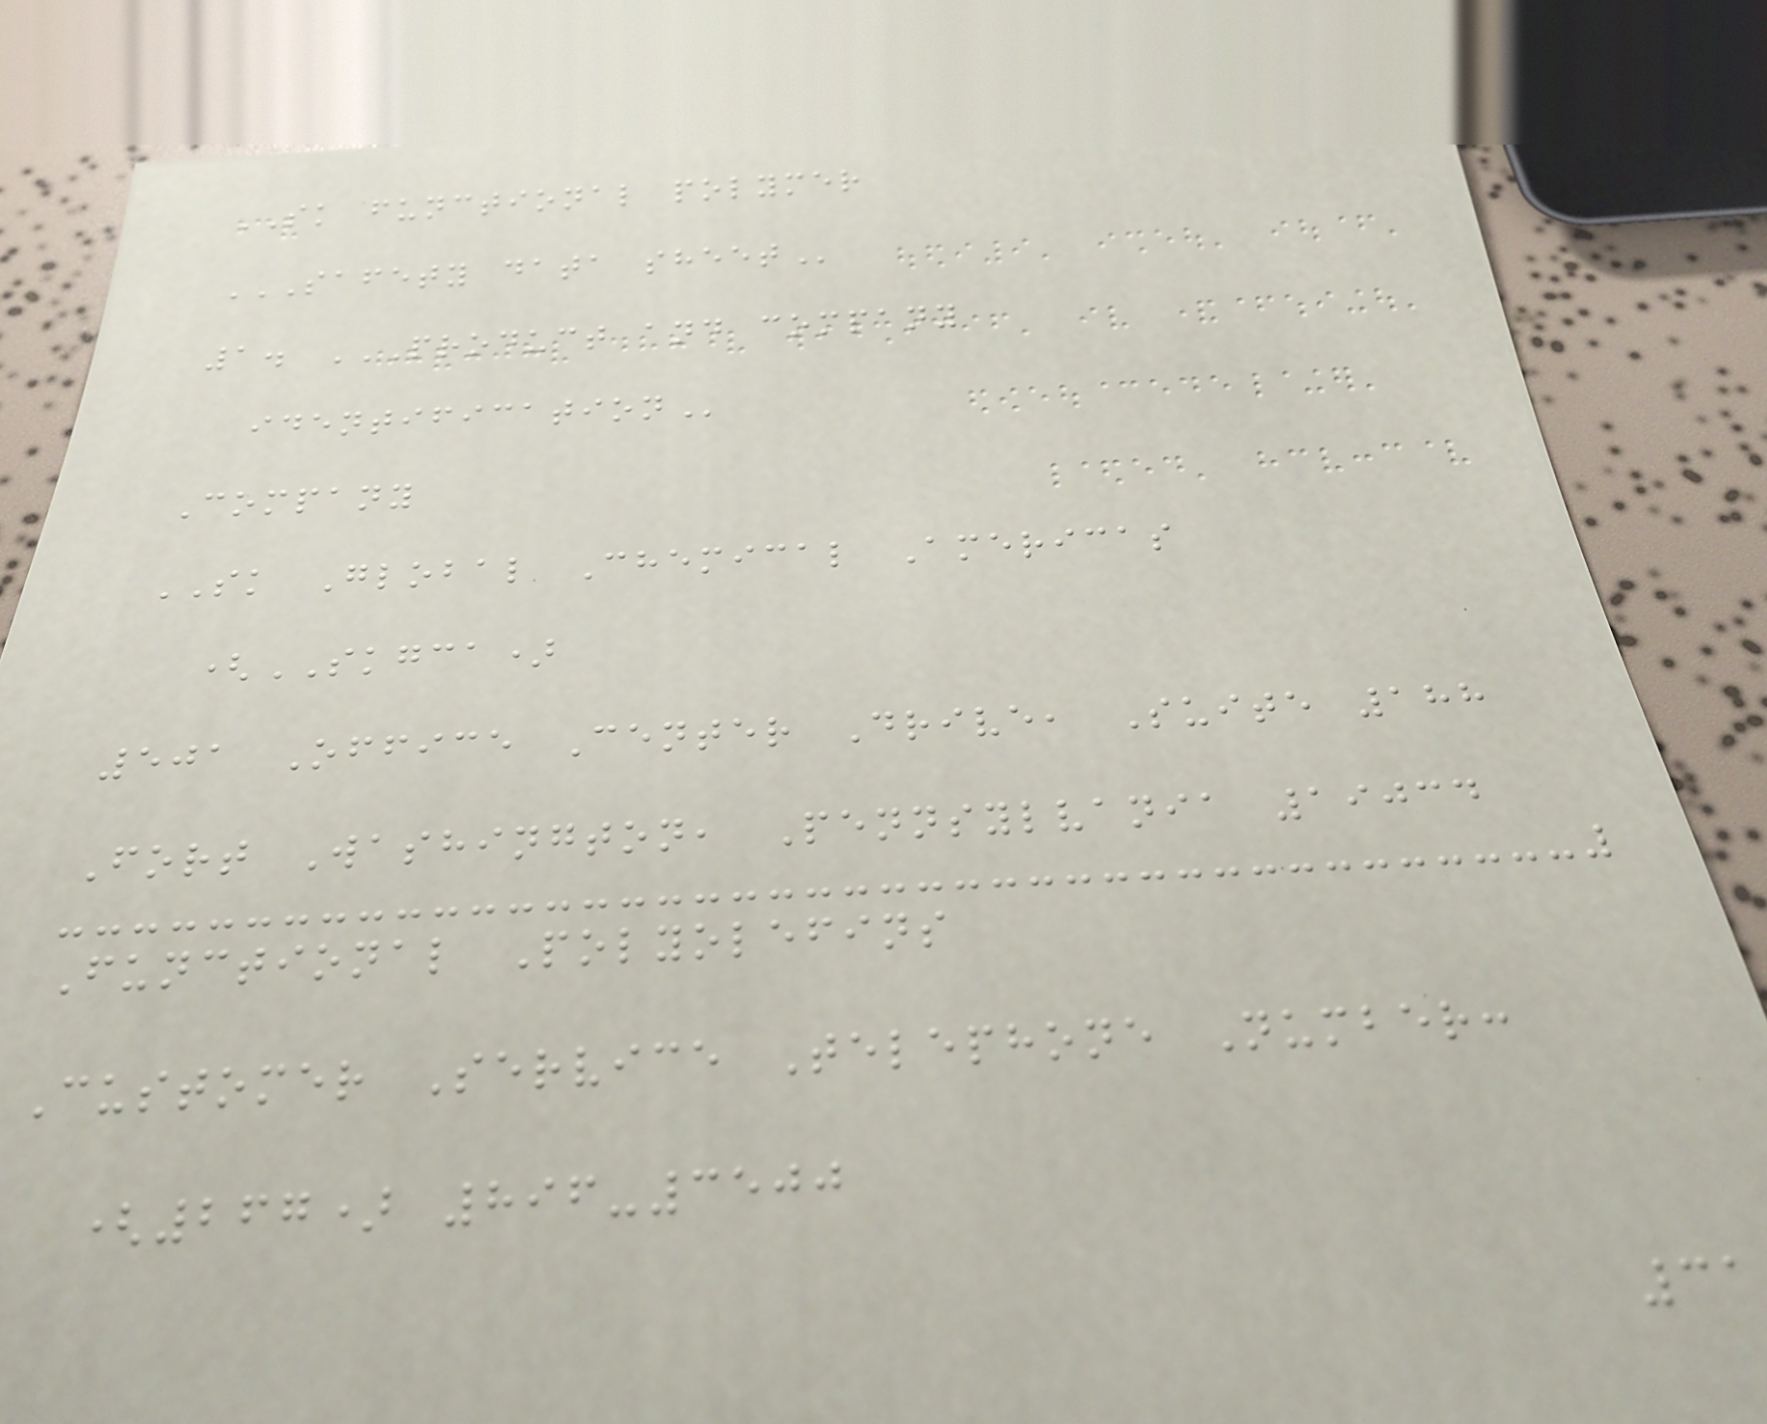SK functional polymer
SAFETY DATA SHEET
1. PRODUCT AND COMPANY
IDENTIFICATION
Company
SK Global Chemical Americas
(SKGCA)
501 Office Center Drive, Suite 188
Fort Washington, Pennsylvania 19034
Functional Polyolefins
Customer Service Telephone Number:
(267) 896-3500
31
